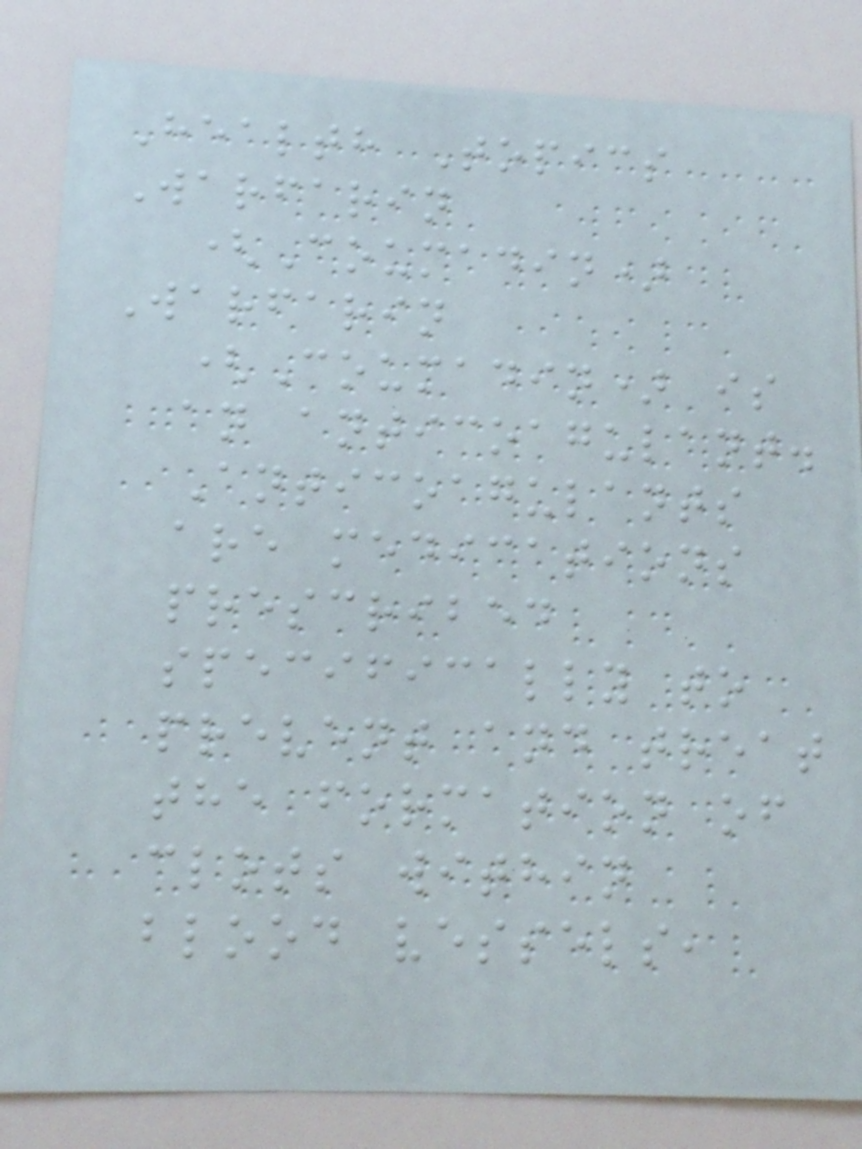Health Topics
Warfarin
(Coumadin)
Warfarin
(Coumadin) is
an anticoagulant.
Anticoagulants
are medications
prescribed
specifically to
prevent and treat
the formation of
clots within
blood vessels,
